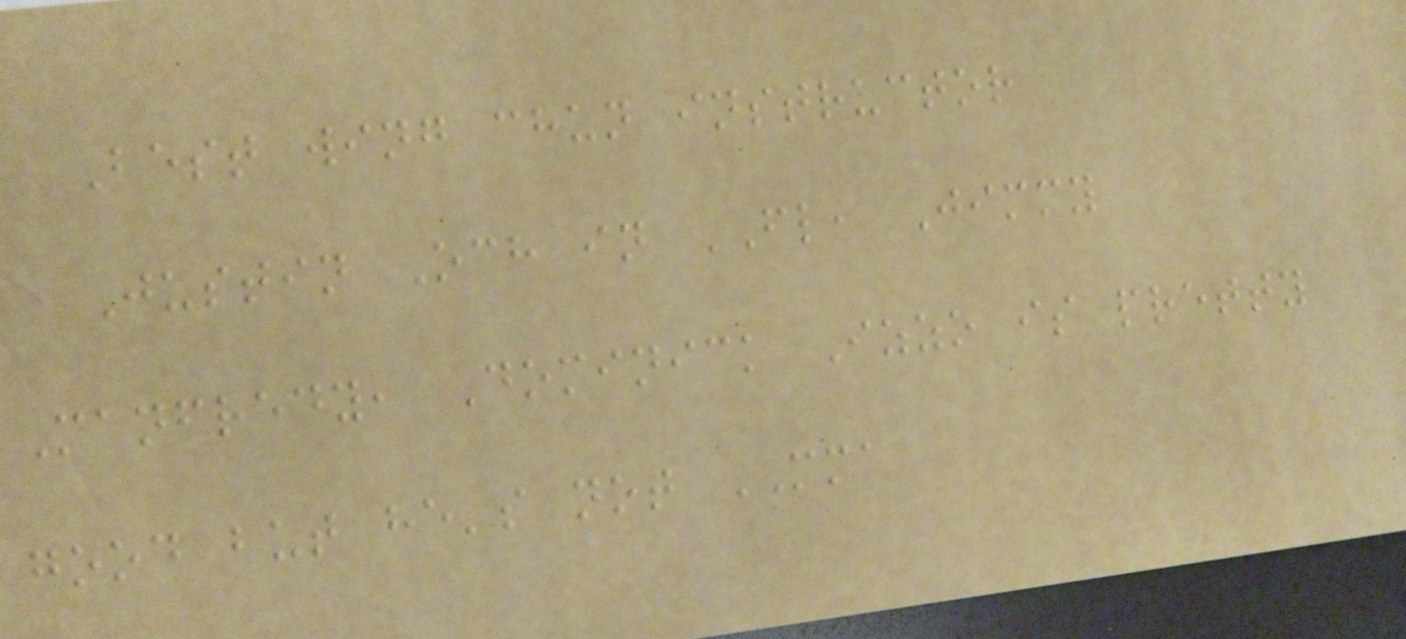Best wing chun instructor
Justin Och in FL, Jimmy
Manfredy, Dominick Izzo is pretty
good but he's not MMA
